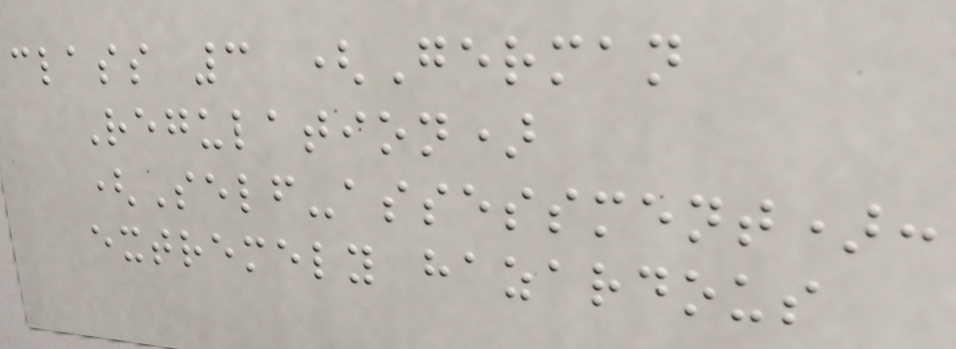class 3 (German
Regulation)
(Self-assessment):
extremely hazardous
